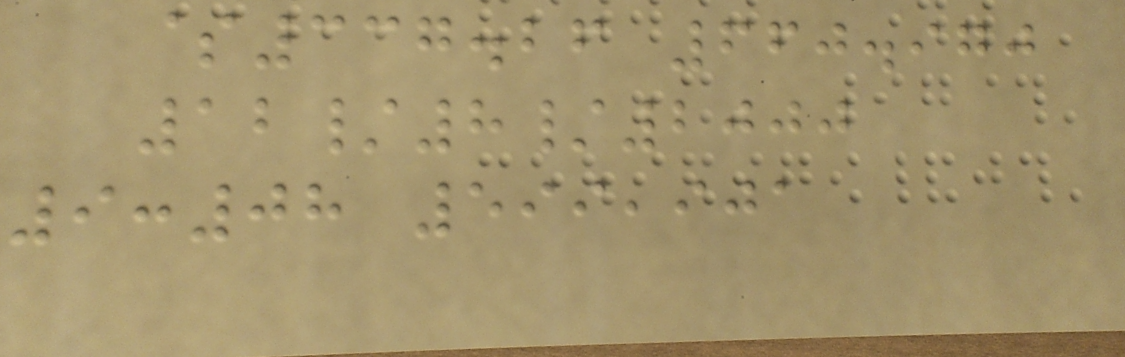$337.26 660.970
12/8/2000
9:08 599,901
